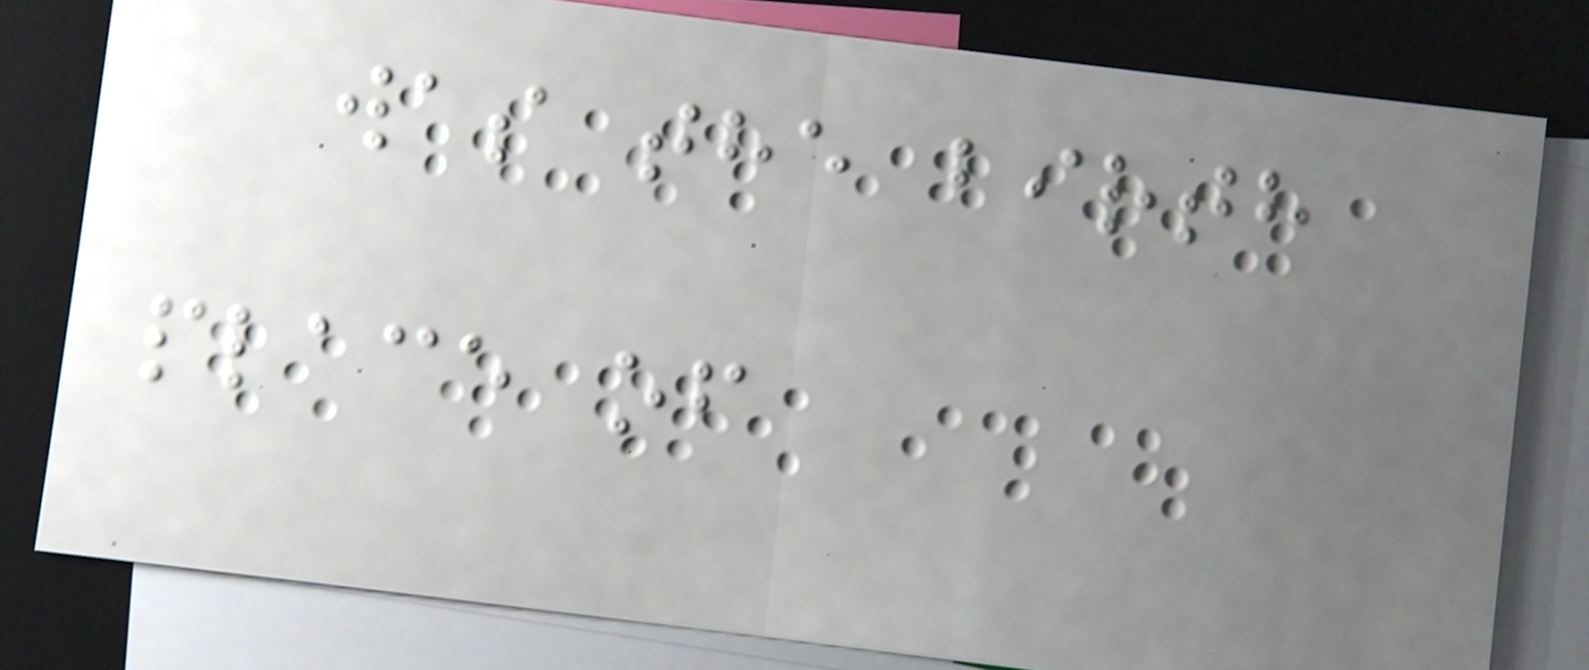was the birth
place of
